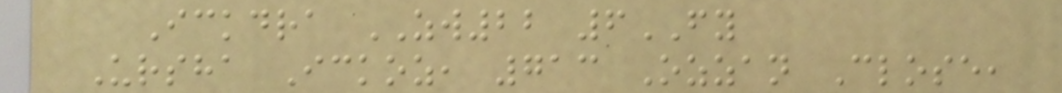Ickdra ZW22 6FY
Ursha Ickoz, 713 Ozzan Close,
